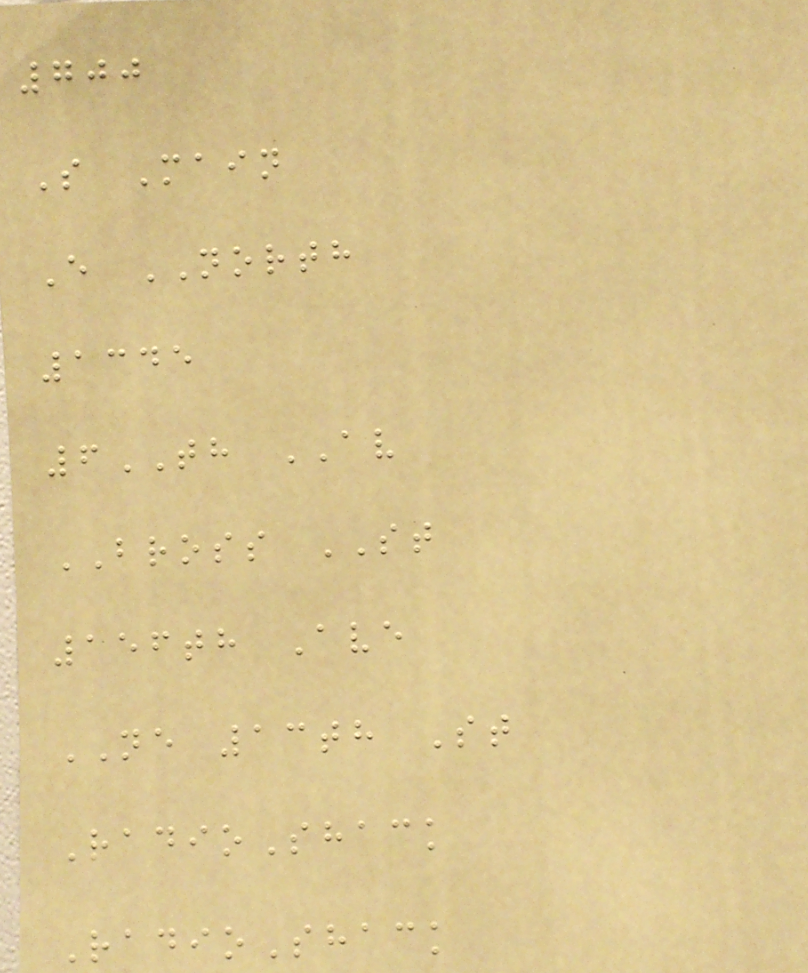700
S Main
E NORTH
1345
6TH AV
BROSS ST
156th Ave
NE 13th St
RadioShack
RadioShack
